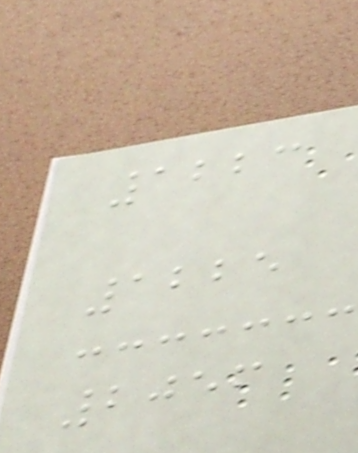1223
1225
2056
